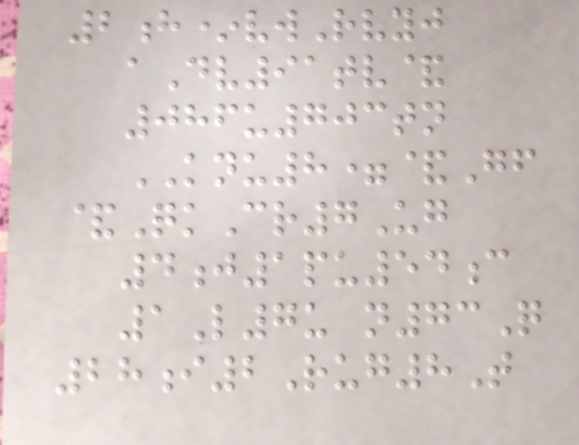2h*vwRvyj
aDv91tv&
086u703tn
KNU8=&Gf
&QkCr7Ug
4j1pu54c
1L7u n73Q
28i2Rug8T
